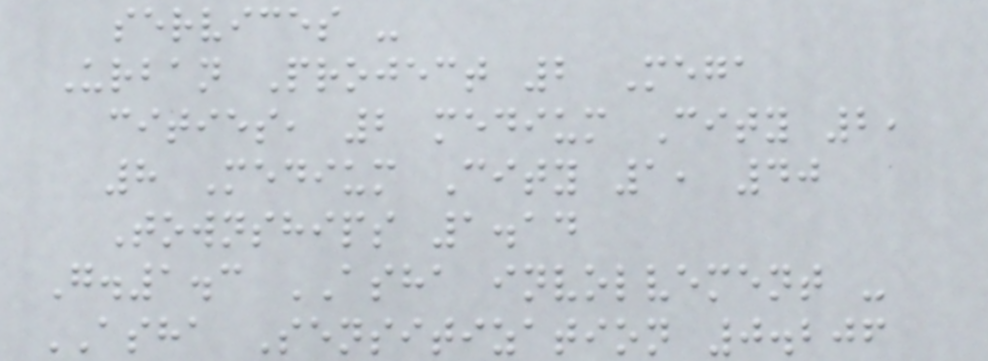services -
Urban Project 2 Mega
cities, 2 medium City 2,
8 Medium City 1, 40
Townships 1.14
G.1.3 ASHA involvement -
ASHA Sensitization 0.206
